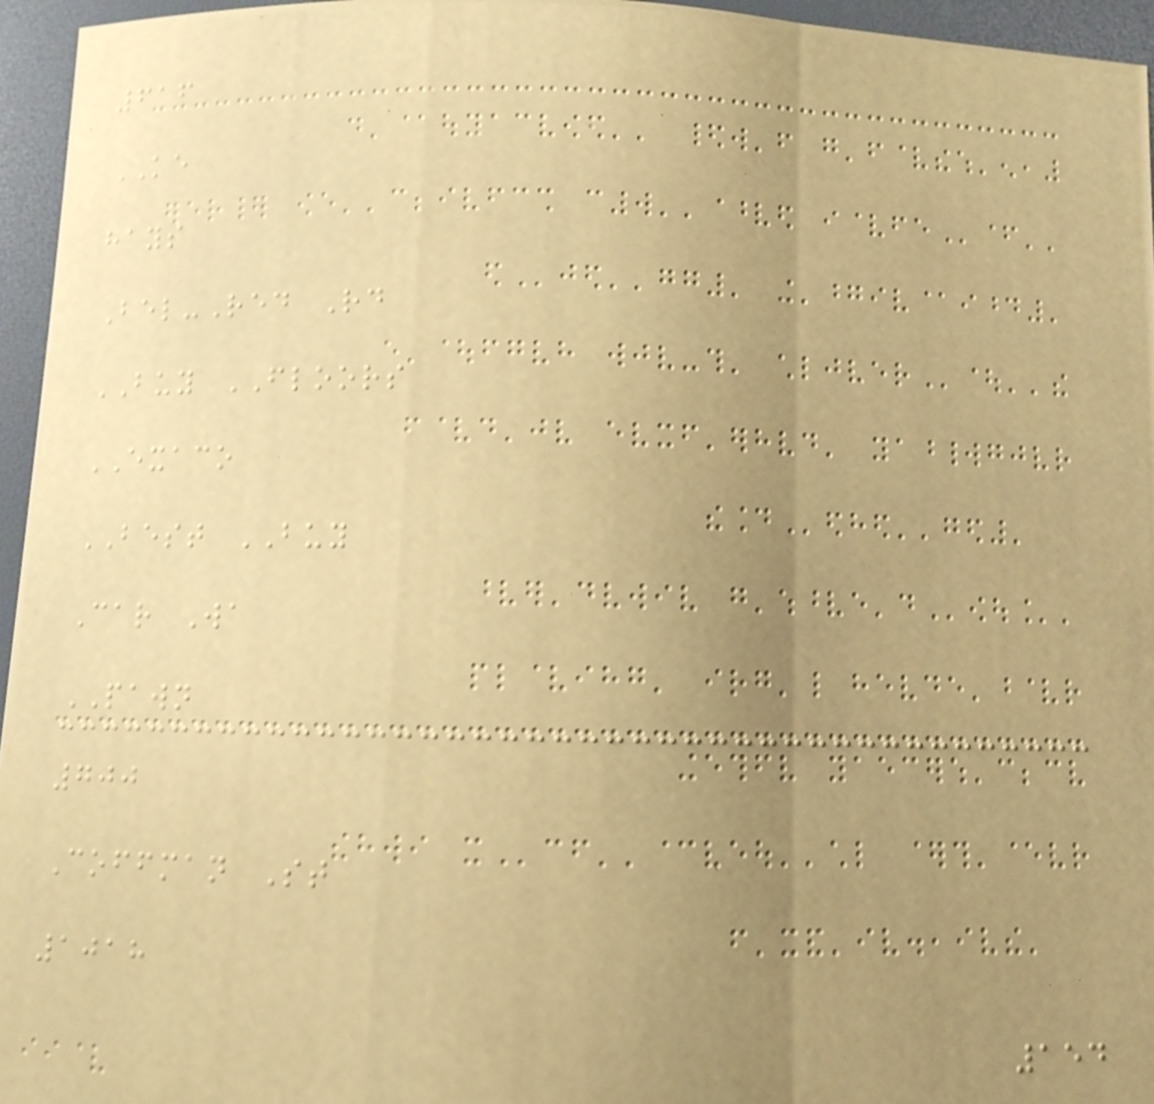616
KE
hays
Bel-Red Rd
BUY FLOORS
EXACO
BEST BUY
Car Wa
PAWN
700
Coffman St
1018
154
